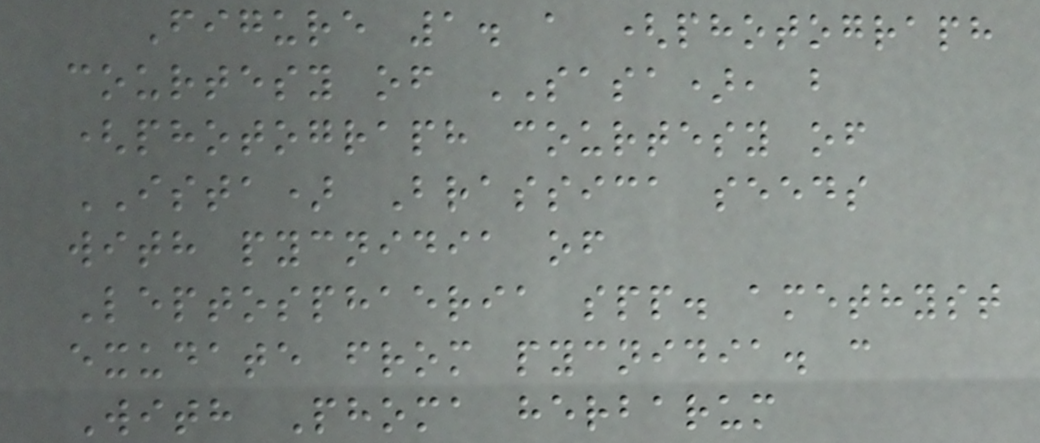Figure 1. a (photograph
courtesy of SASA), b
(photograph courtesy of
ISTA) Brassica seeds
with pycnidia of
Leptosphaeria spp. amethyst
exudate from pycnidia. c
With Phoma herbarum
